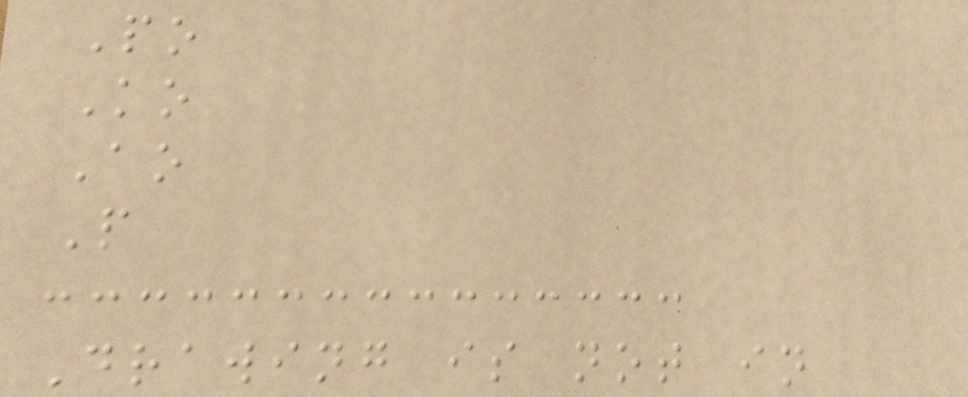Po
Ko
Ao
P
Drawing is not in
